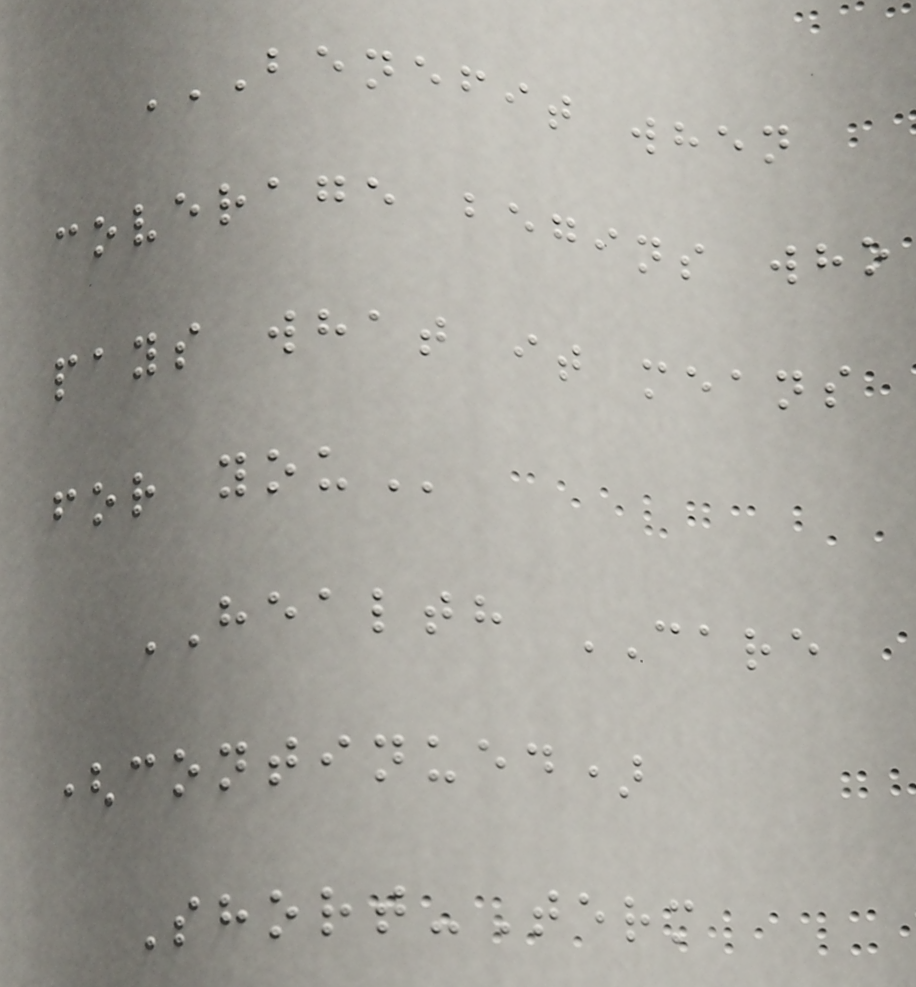BENEFIT WHEN
COVERAGE BEGINS WHO
PAYS WHAT IT MEANS
FOR YOU
HEALTH CARE
(continued)
Short-Term
